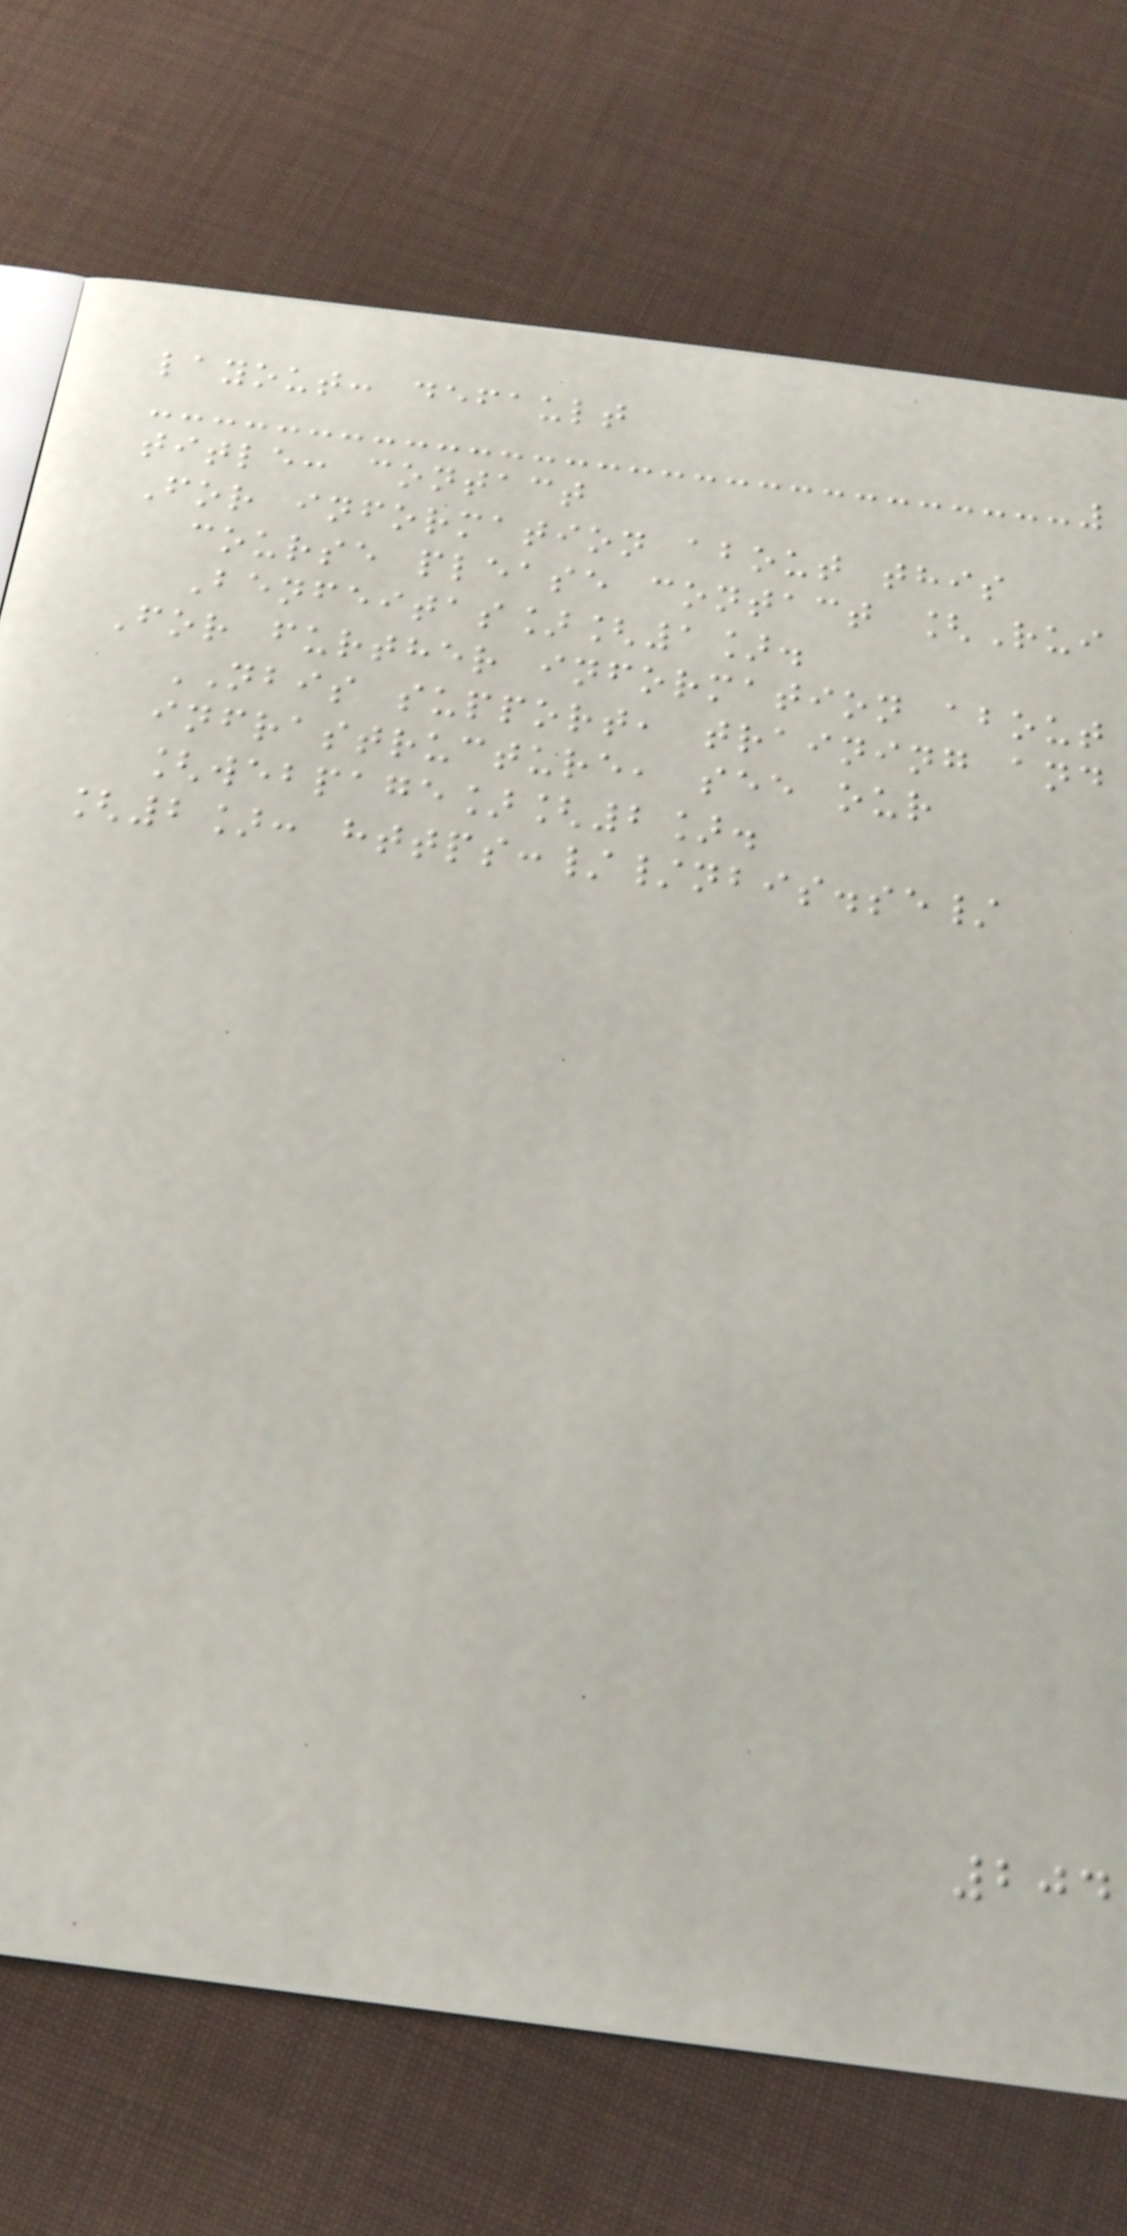layout: default
title: contact
For information about this
course please contact [Rui
Benfeitas][1].
For further information about
NBIS support, training and
infrastructure, see our
[webpage][2].
[2]: https://nbis.se/
204
